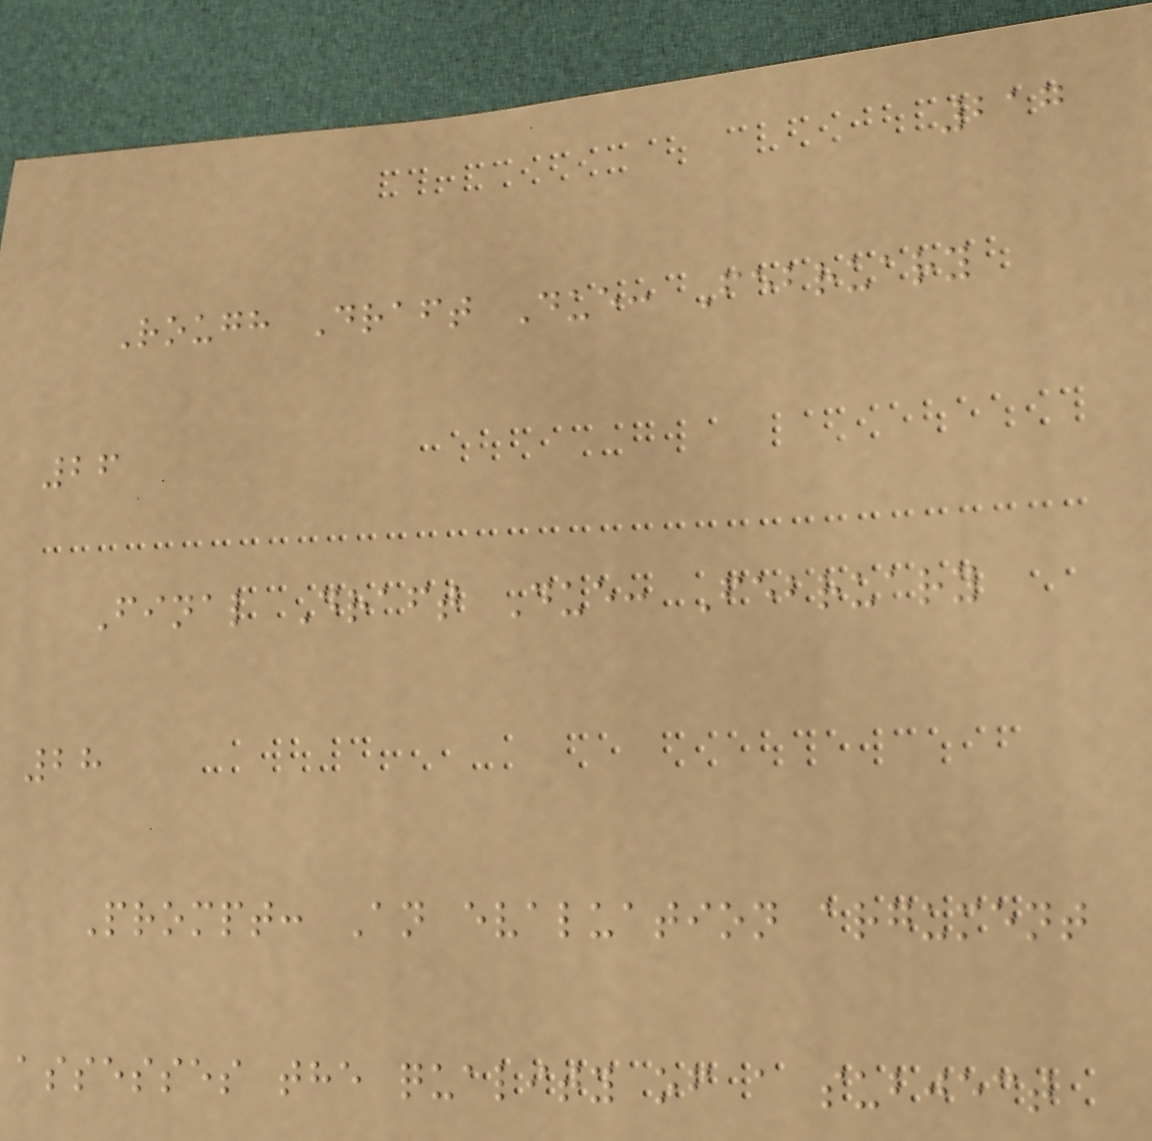217
Rough Draft Due: February
26
Final Draft Due: February
28
Prompt: An evaluation argument
assesses the quality of a subject
